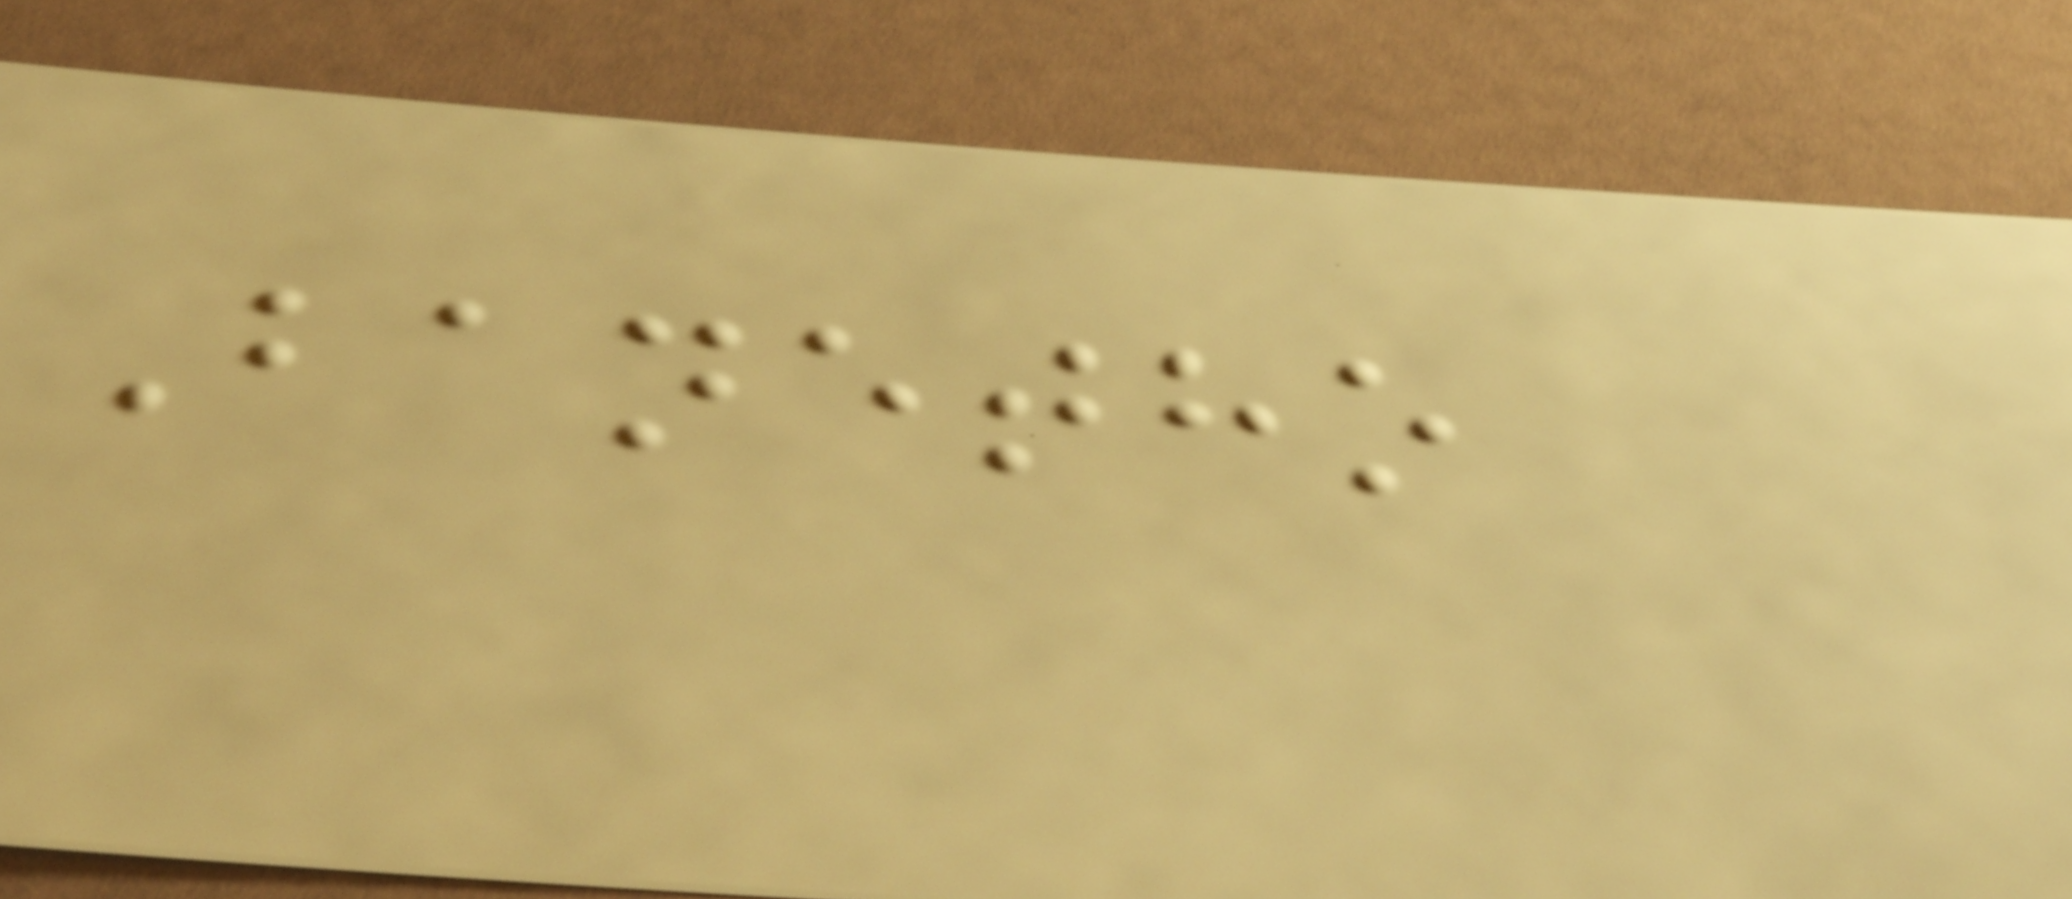Banetho
